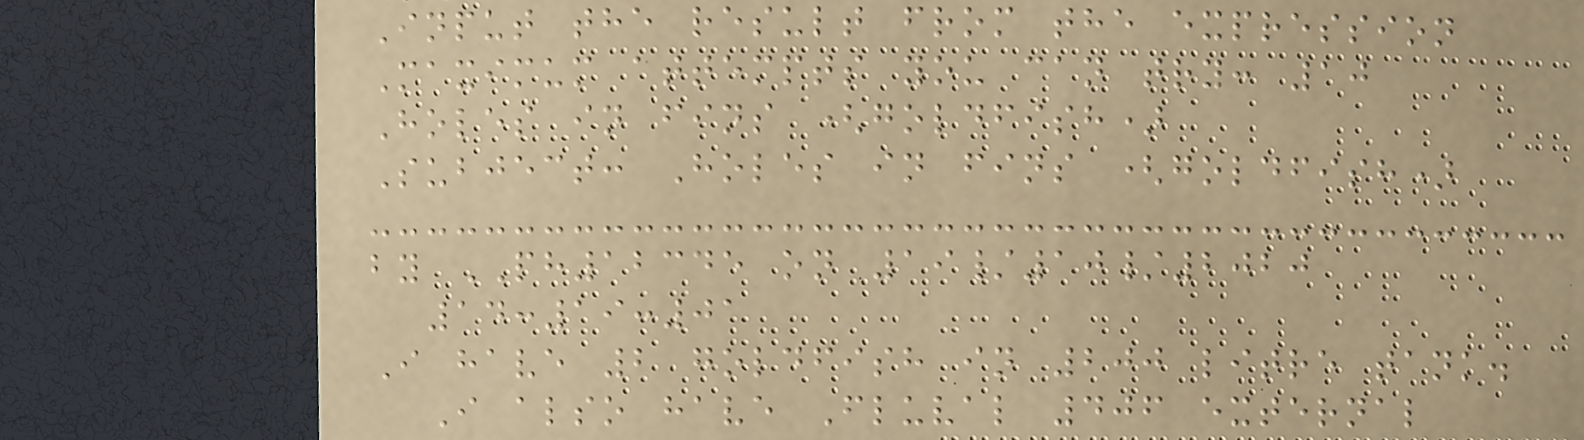Input the result from the expression
Maximum attempts you can try: 10
Holes in fins (goldfish)
Subject: Holes in fins (goldfish)
by PH12345 on 19/10/2020
14:19:01
I have 2 goldfish in 200 litre tank.
I also have Fluval 406 external
